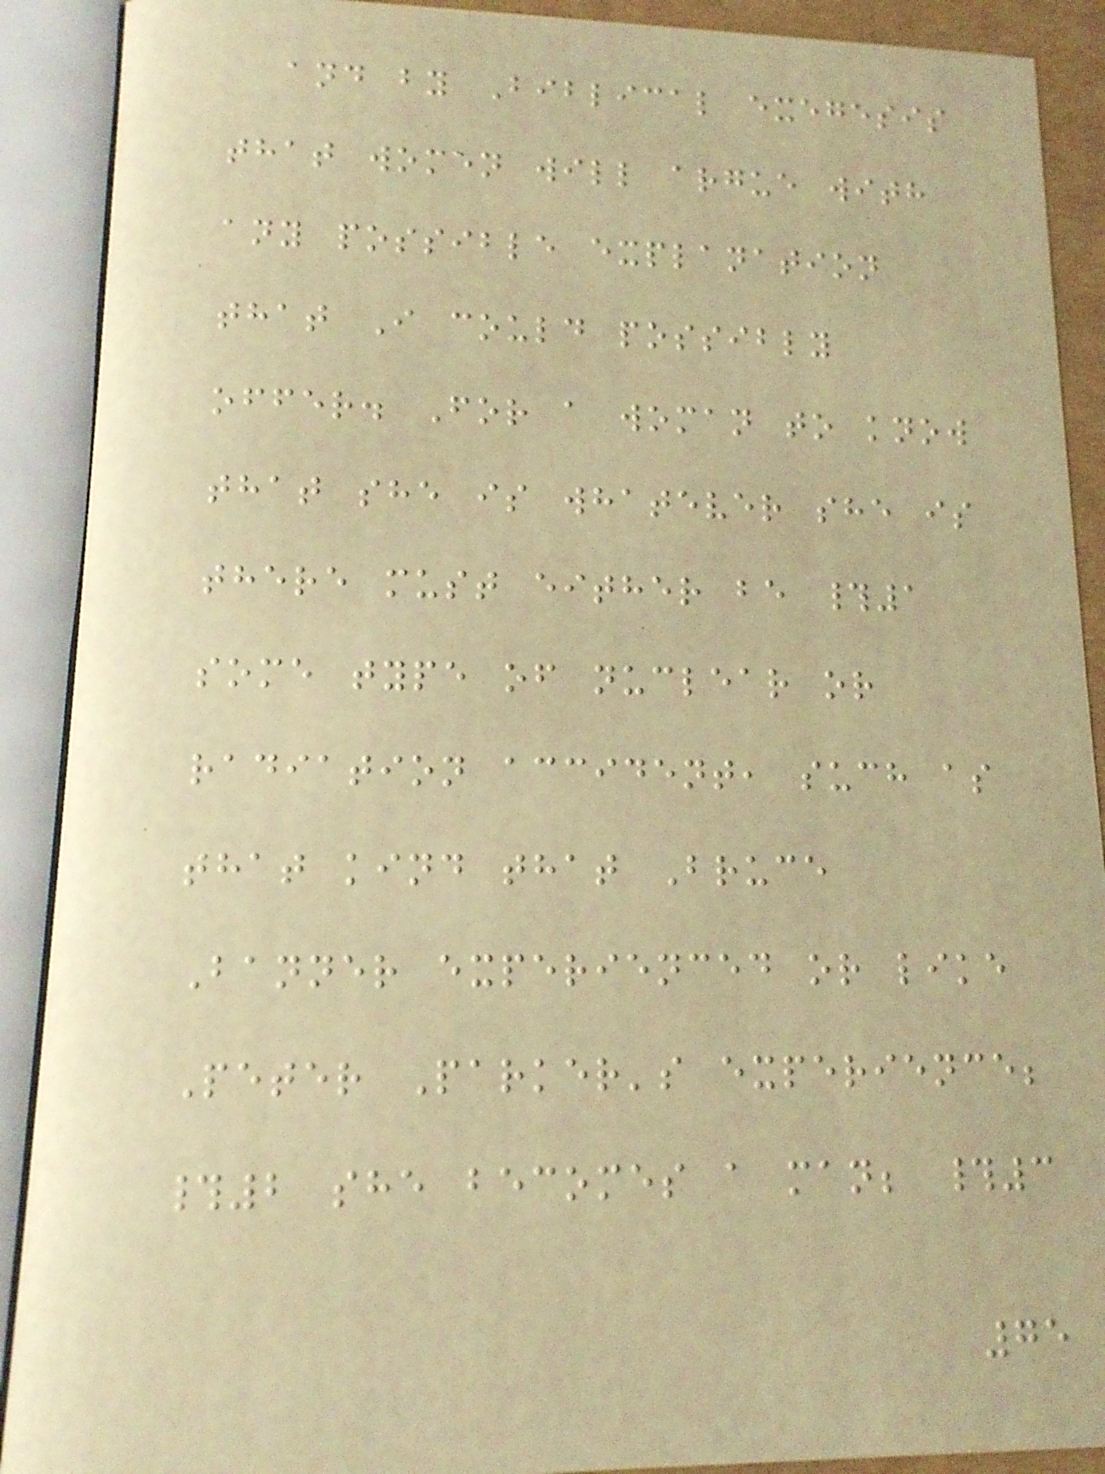and by Biblical exegesis
that women will argue with
any possible explanation
that I could possibly
offer. For a woman to know
that she is whatever she is
there must either be #1
some type of nuclear or
radiation accident, such as
that kind that Bruce
Banner experienced or like
Peter Parker's experience;
#2 she becomes a man; #3
75
